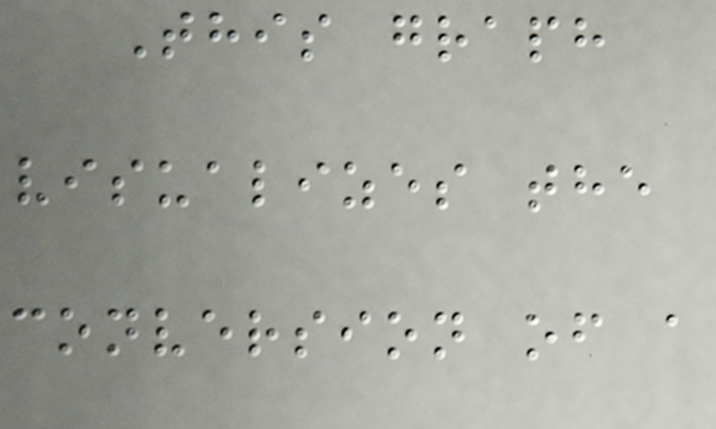This graph
visualizes the
conversion of a
